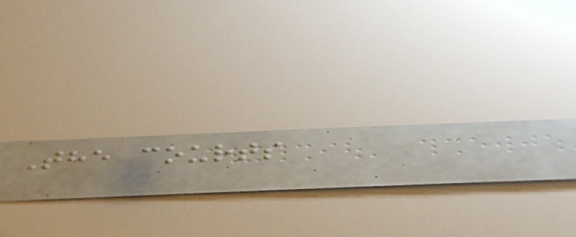The courts
